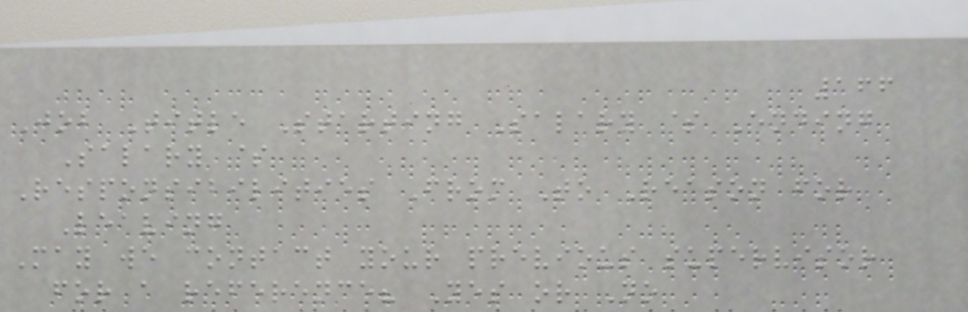166
Job Title Starting Salary $ Ending
Salary $
Responsibilities From To Reason for
Leaving
May we contact your previous supervisor
for a reference? Yes or No
